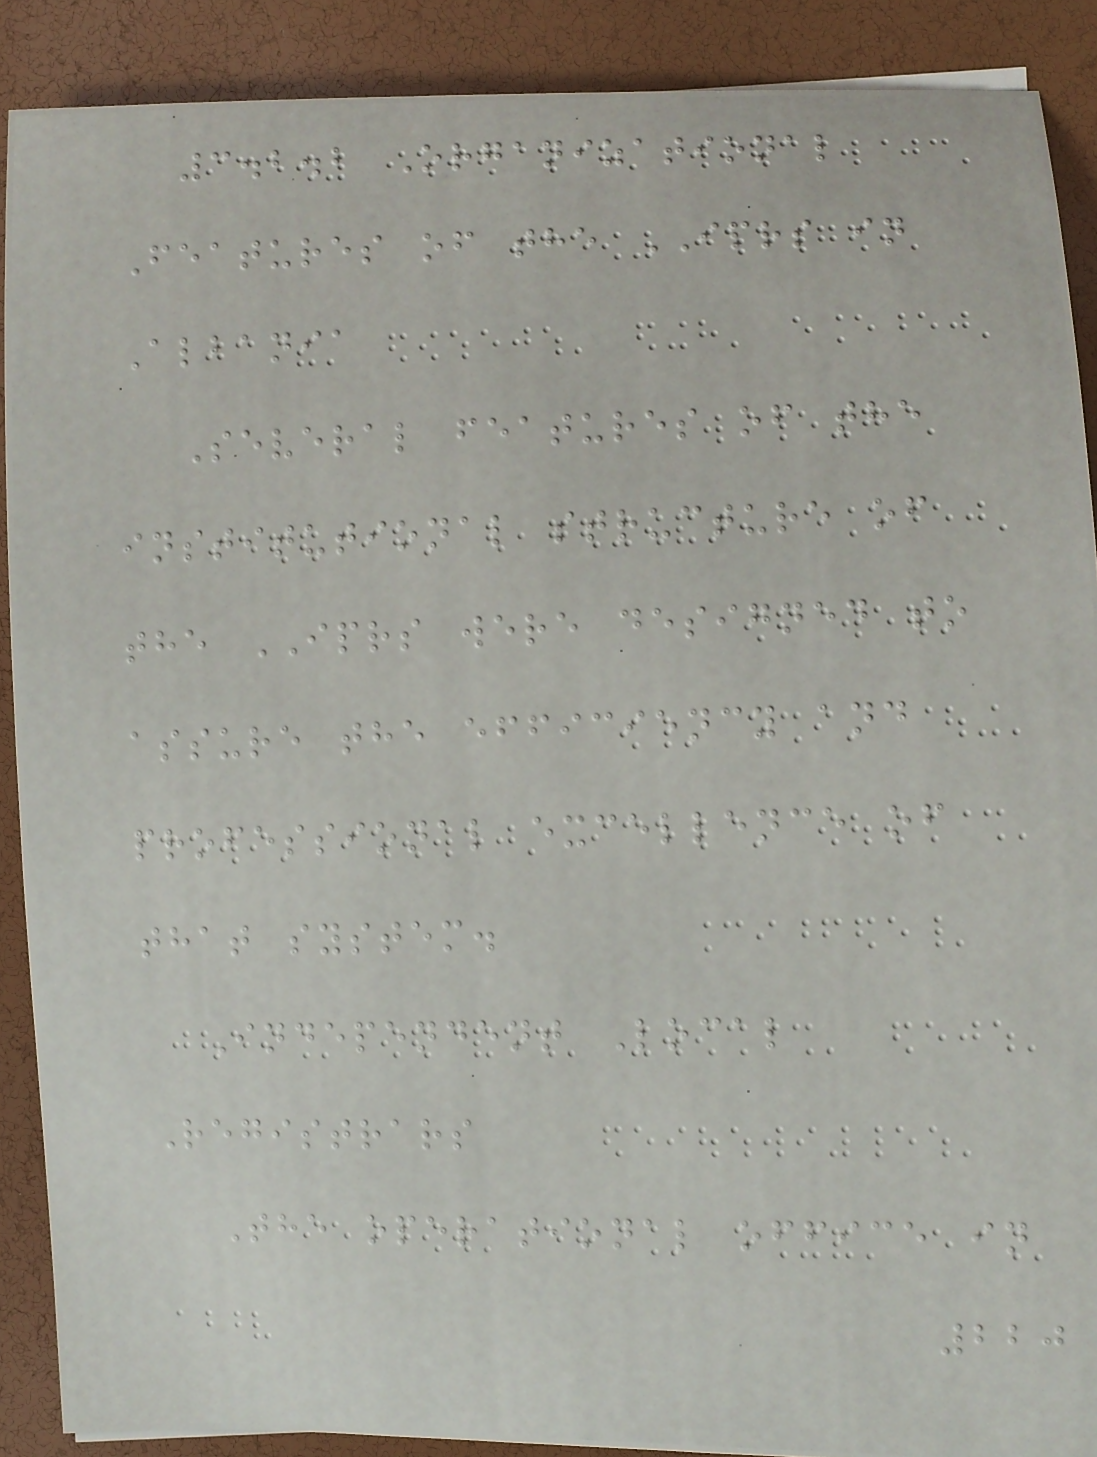3.2.2 Organizational
Features of the IPRS in
Albania
Several features of the
institutional structure of
the IPRS were designed to
assure the efficiency and
professional excellence of
that system.
Independent Local
Registrars
The operational office in
220
